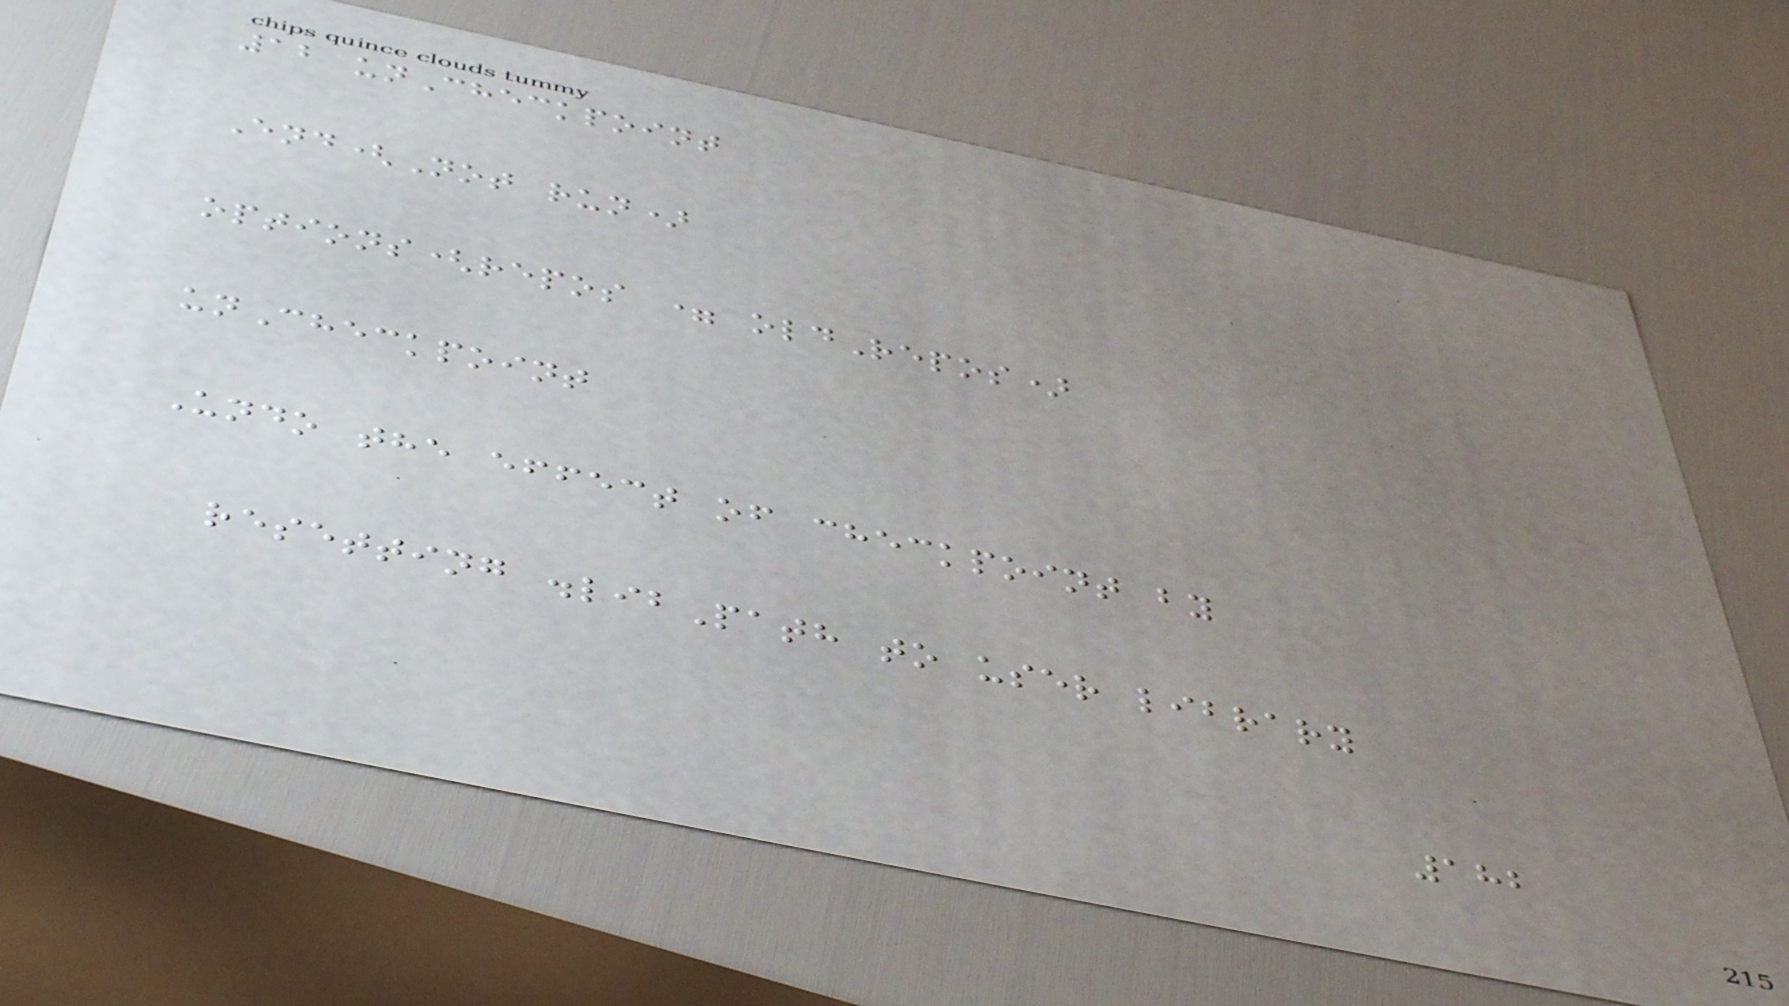12 unCheckpoint
End(Not run)
options(repos = oldRepos)
unCheckpoint
Undo the effect of checkpoint by
resetting .libPath to user library
182
